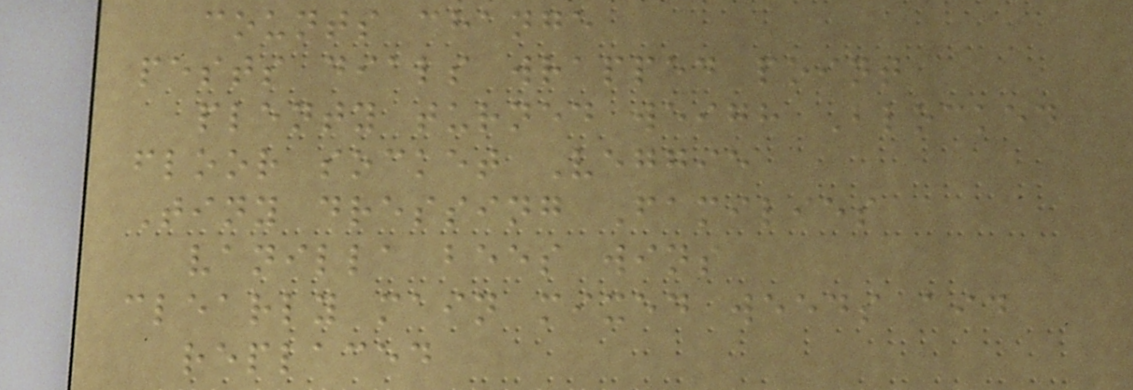counts change
pests dials wrapped point
plenty turned weigh Blocked
floor socket Veggie
Tiny dressing Families
vanilla bees wins
clearly main mixed weeds aid
replaced
